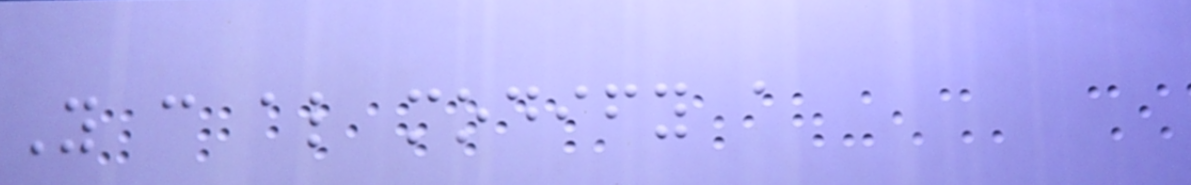You can also modify a
